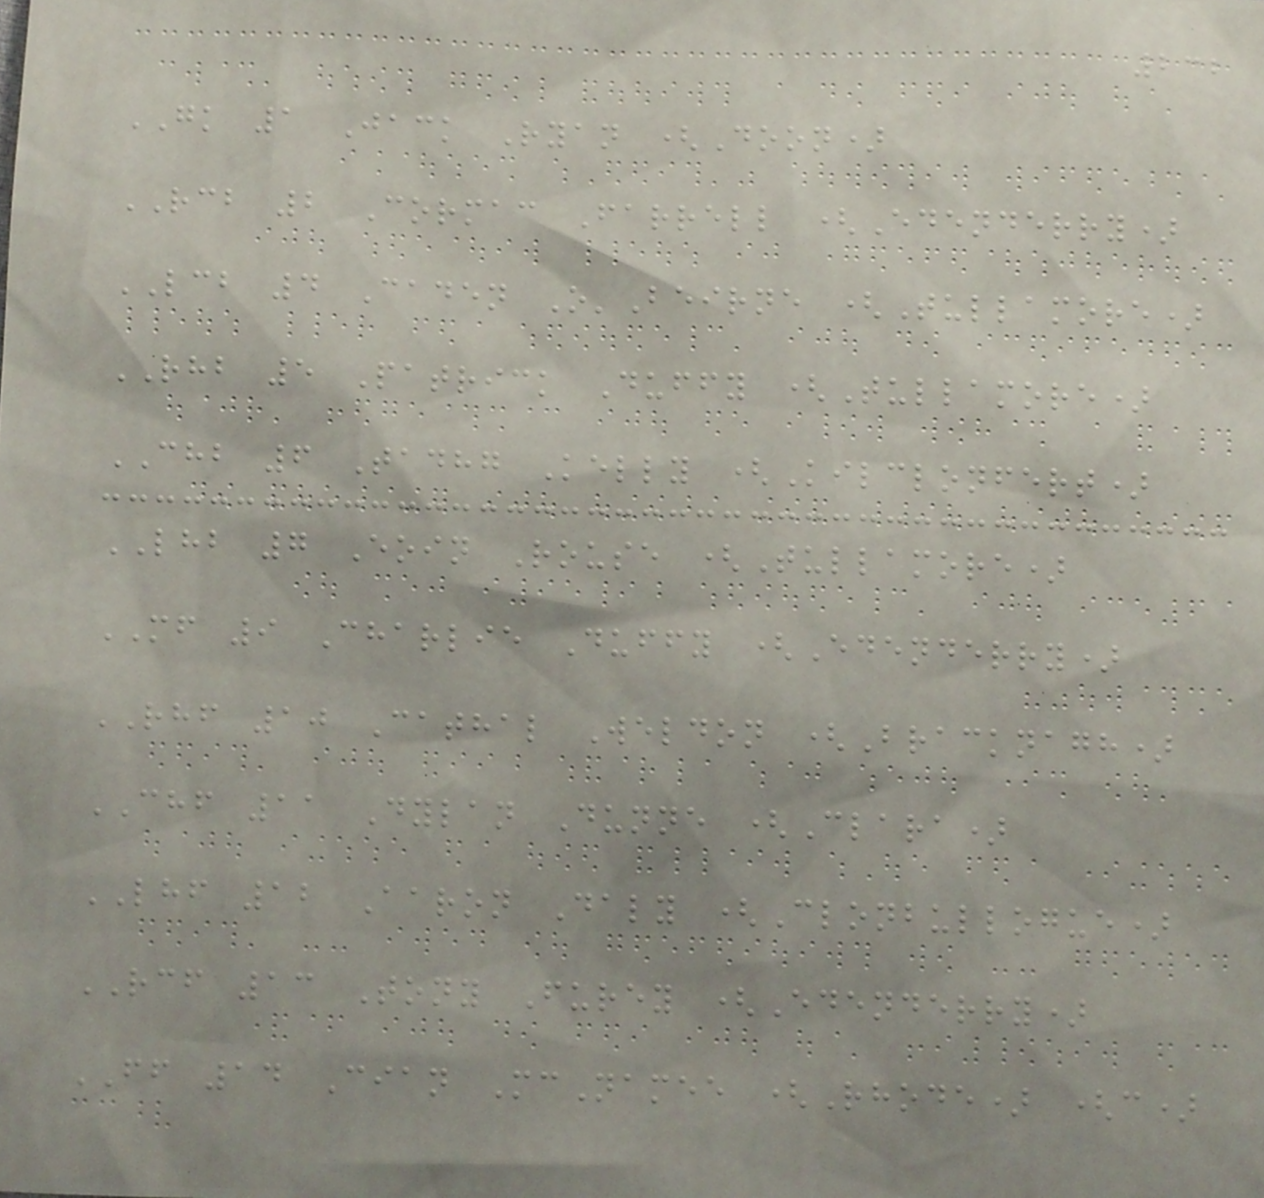232
GK 1 Jack Ryan (Doon)
RCB 2 Cormac Farrell (Edenderry)
LCB 4 Caden O'Beirne (Tullamore)
RHB 5 Patrick Duffy (Tullamore)
CHB 6 Tadhg Kelly (Kilclonfert)
LHB 7 Eoin Rouse (Tullamore)
MF 9 Charlie Duffy (Edenderry)
RHF 10 Cathal Weldon (Bracknagh)
CHF 11 Dylan Dunne (Clara)
LHF 12 Aaron Daly (Clonbullogue)
RCF 13 Tony Furey (Edenderry)
FF 14 Cian McNamee (Rhode) (c)
